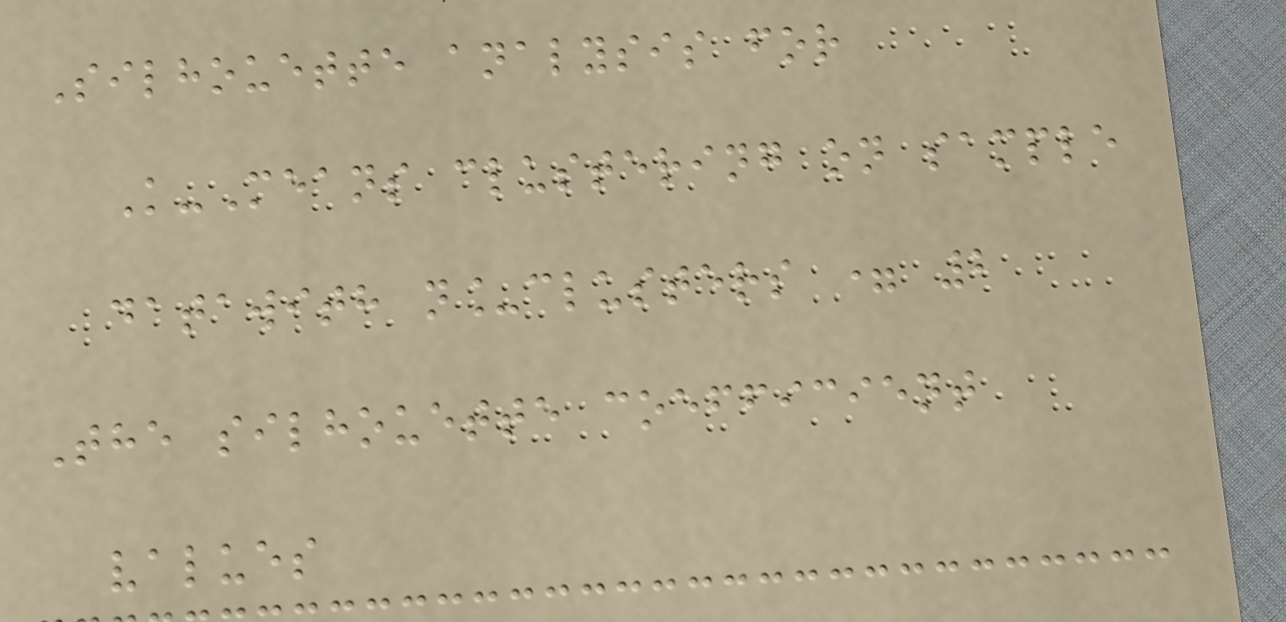Silhouette analysis for
K-Means clustering on sample
datawith n_clusters = 2
The silhouette coefficient
values
